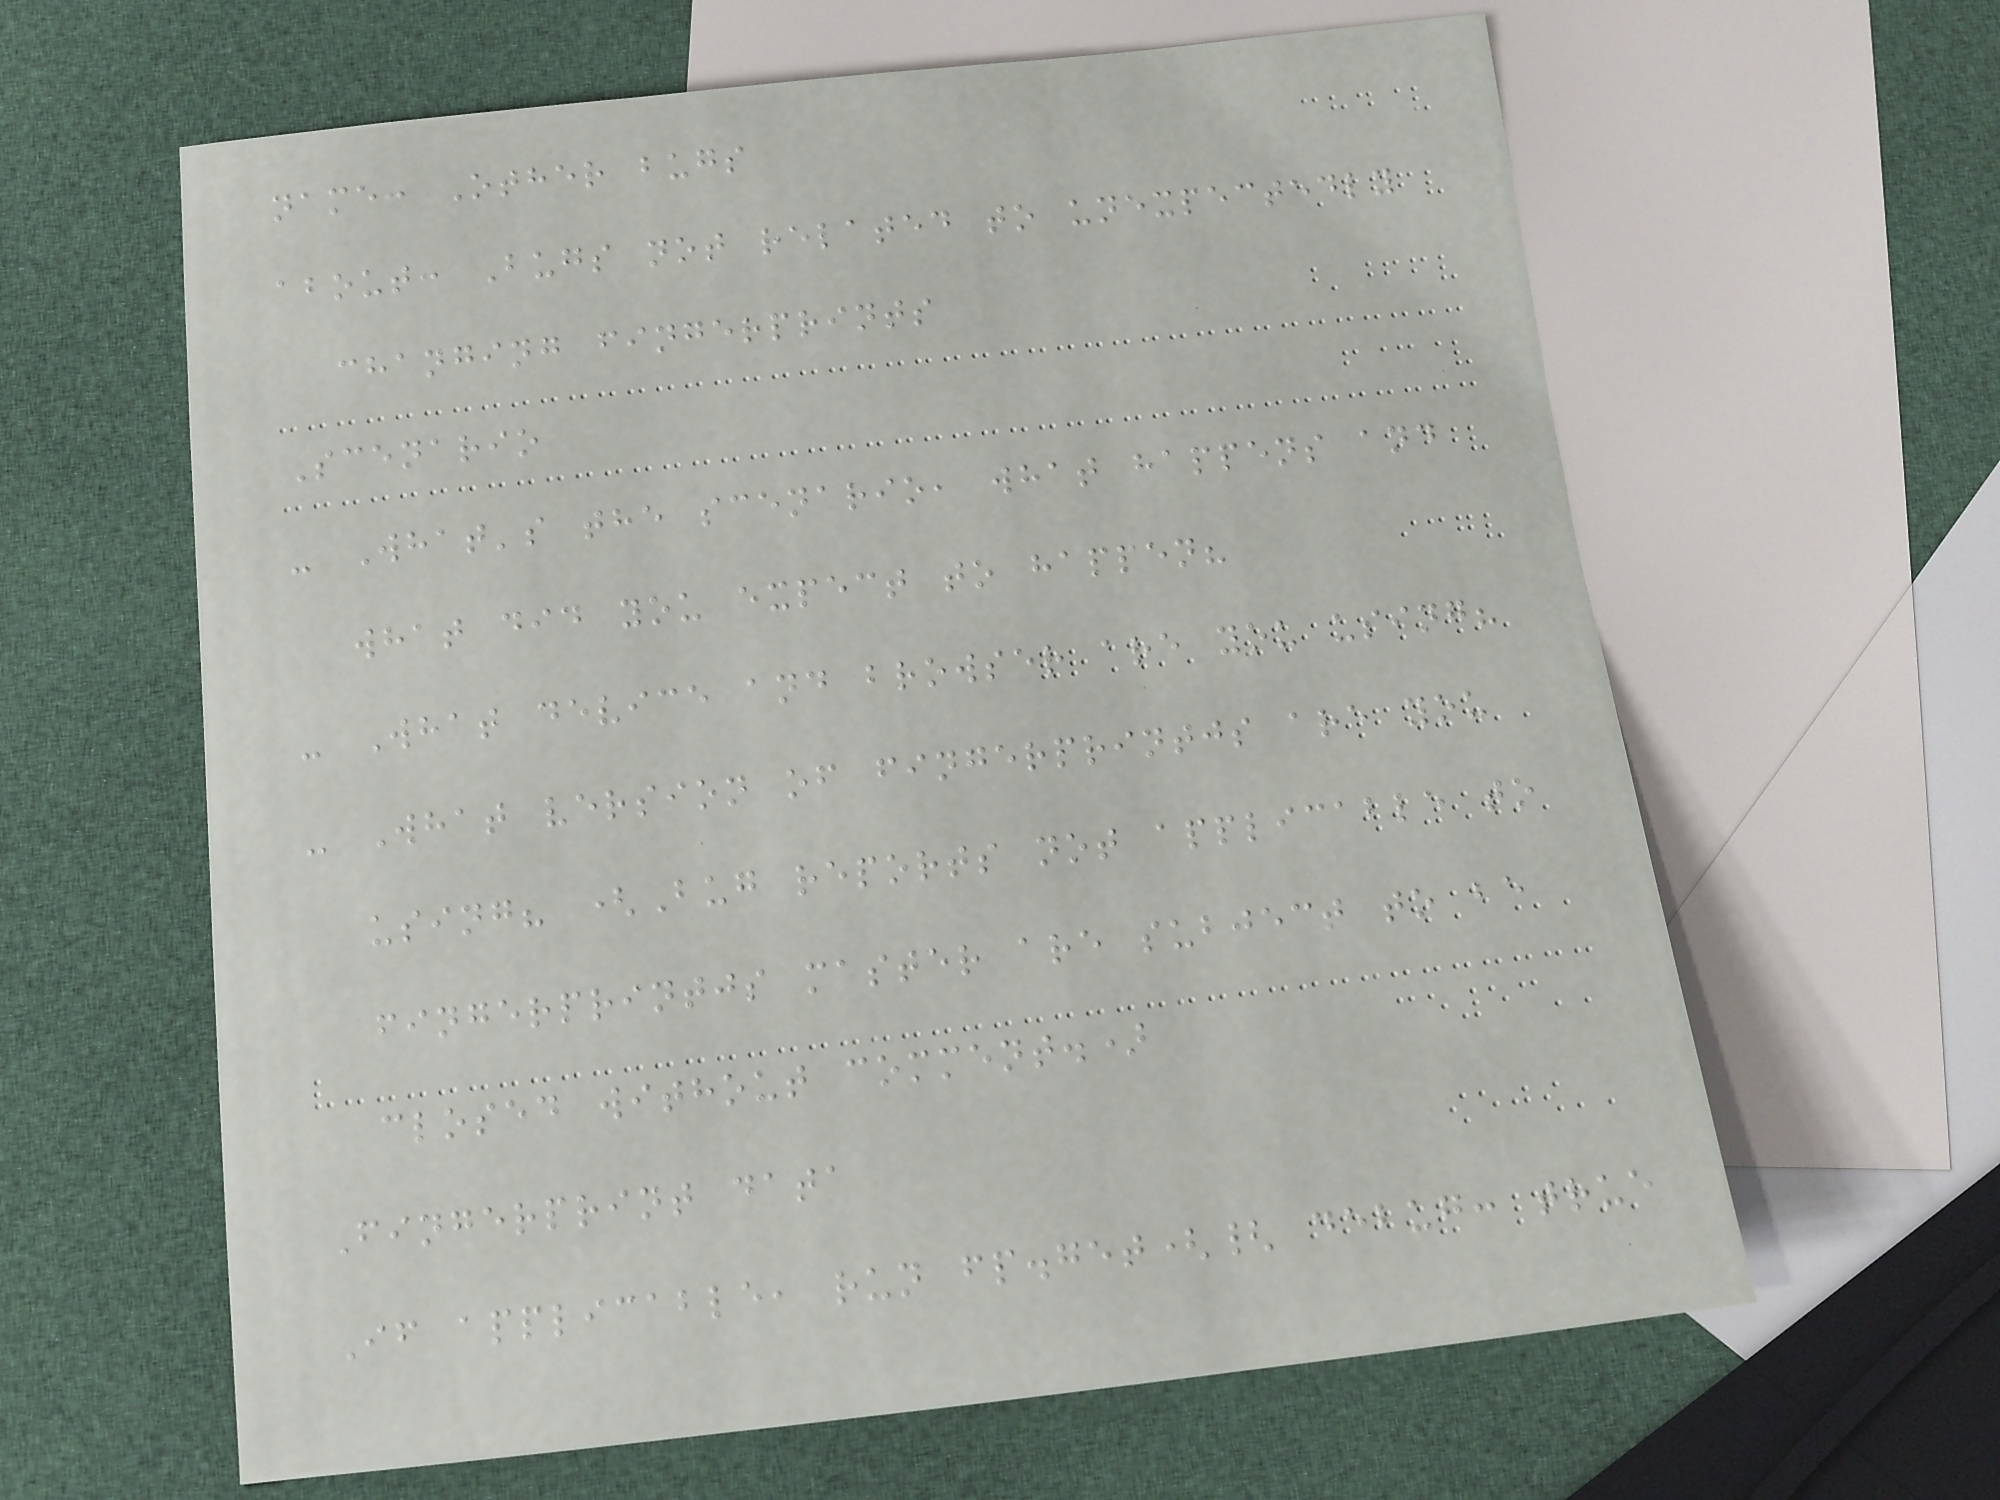name: Other bugs
about: Bugs not related to unexpectedly
changing fingerprints
Scenario
- What's the scenario, what happens and
what did you expect to happen?
- What device and browser are you using?
- What version of fingerprintjs are you
using? (Bug reports not applicable to
fingerprintjs master are subject to be
closed without comment.)
Fingerprint data
If applicable, run fp.get({ debug: true
